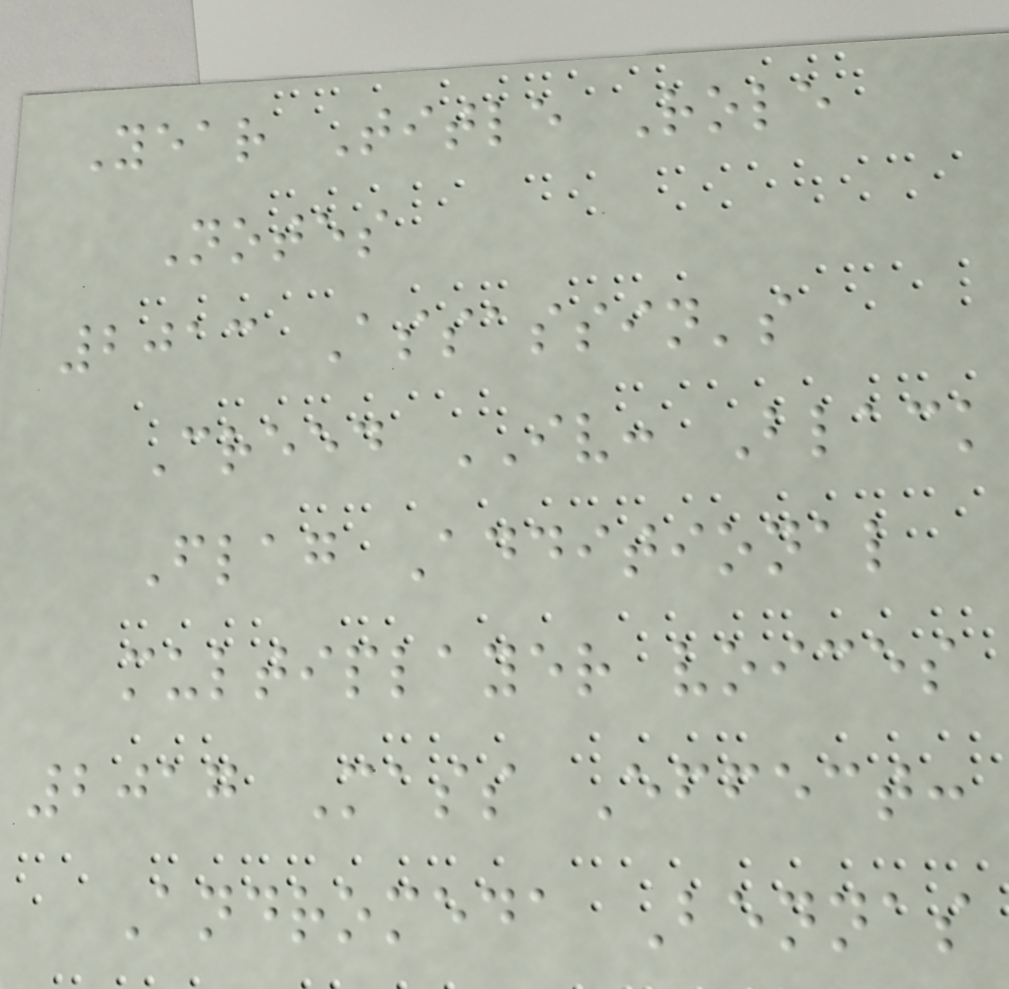Year Title Role
Notes
2013 Assassin's
Creed IV: Black
Flag Additional
multiplayer voices
2017 Mass Effect:
Andromeda Bennas
